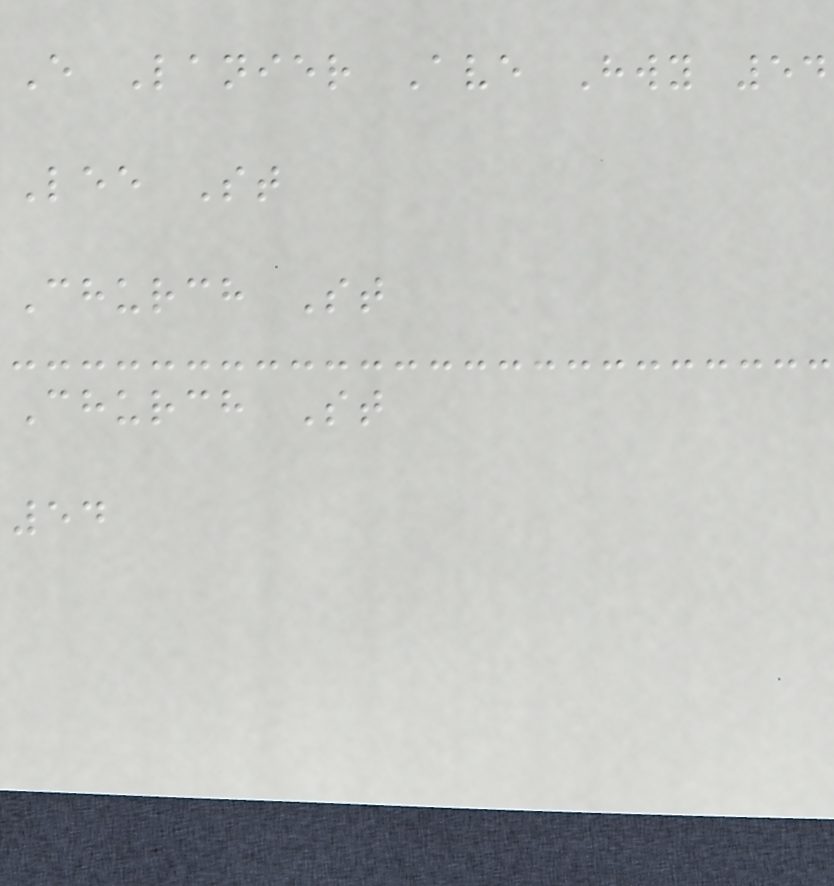E Lanier Ave Hwy 54
Lee St
Church St
Church St
54
